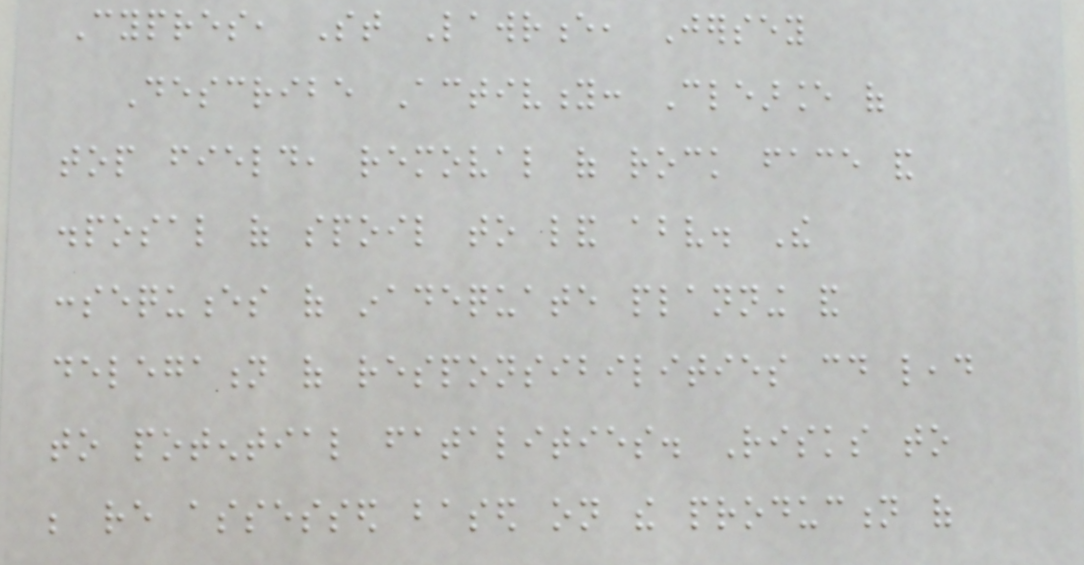Cypres, St Lawrence, Jersey
Describe Activity: Clearance of
top field, removal of rock face and
disposal of spoil to land above. The
consequences of inadequate planning and
delegation of responsibilities could lead
to potential fatalities. Risks to
be re assessed based on the production of
